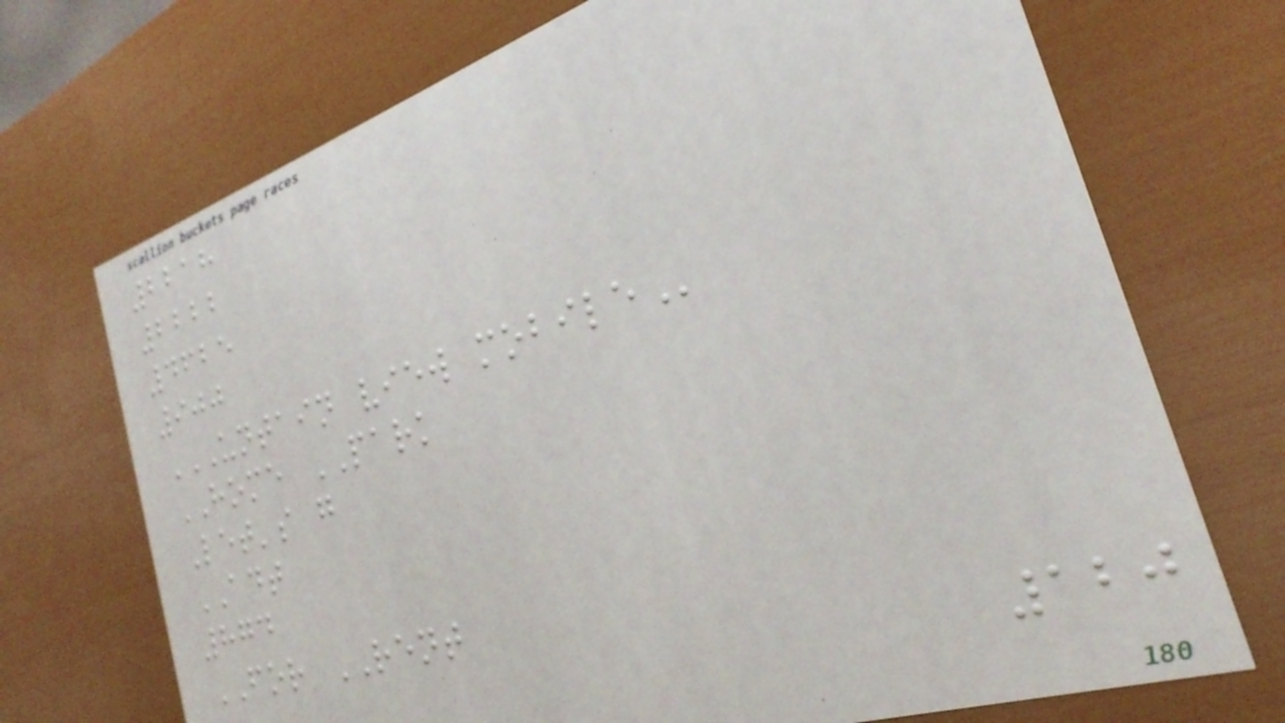2218
2222
4625
900
UNTAIN VIEW MOBILE
HOME PARK
Let's g
ADT
874
FOR RENT
120
